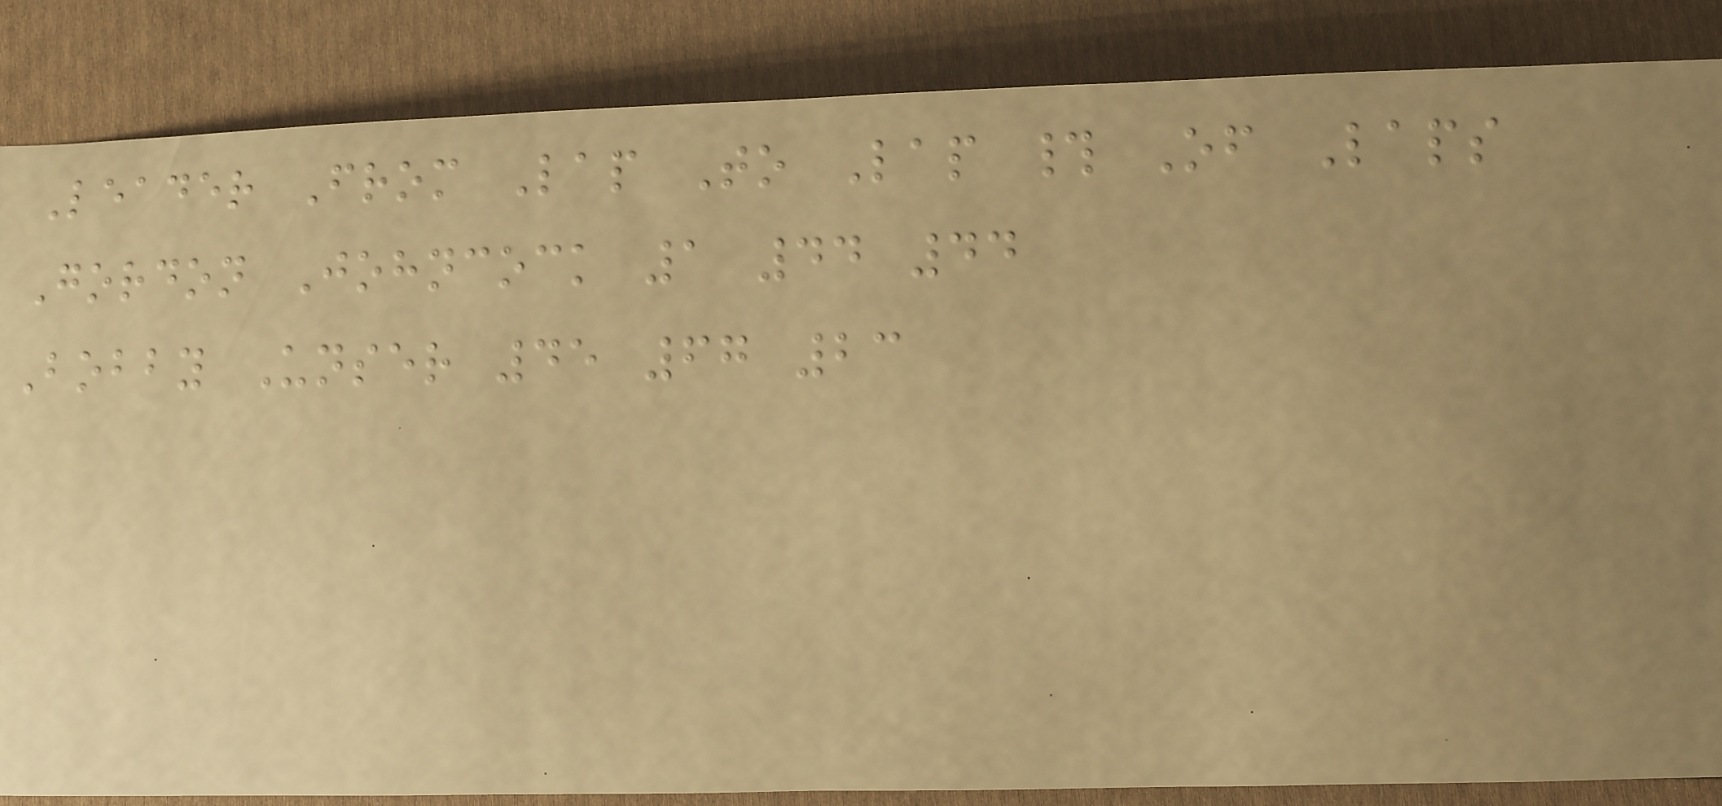Leader From Lap To Lap # Of Laps
Gordon Johncock 1 44 44
Bobby Unser 45 67 23
